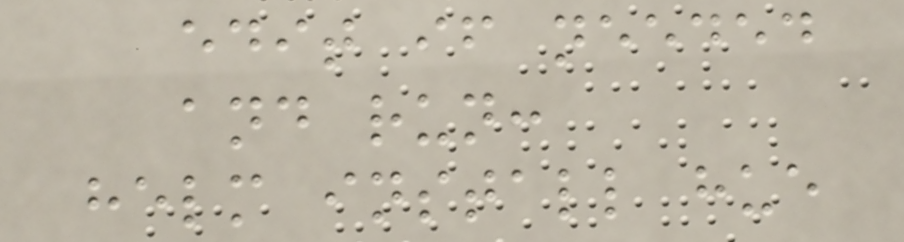edit if needed
and run:
helm install hue
